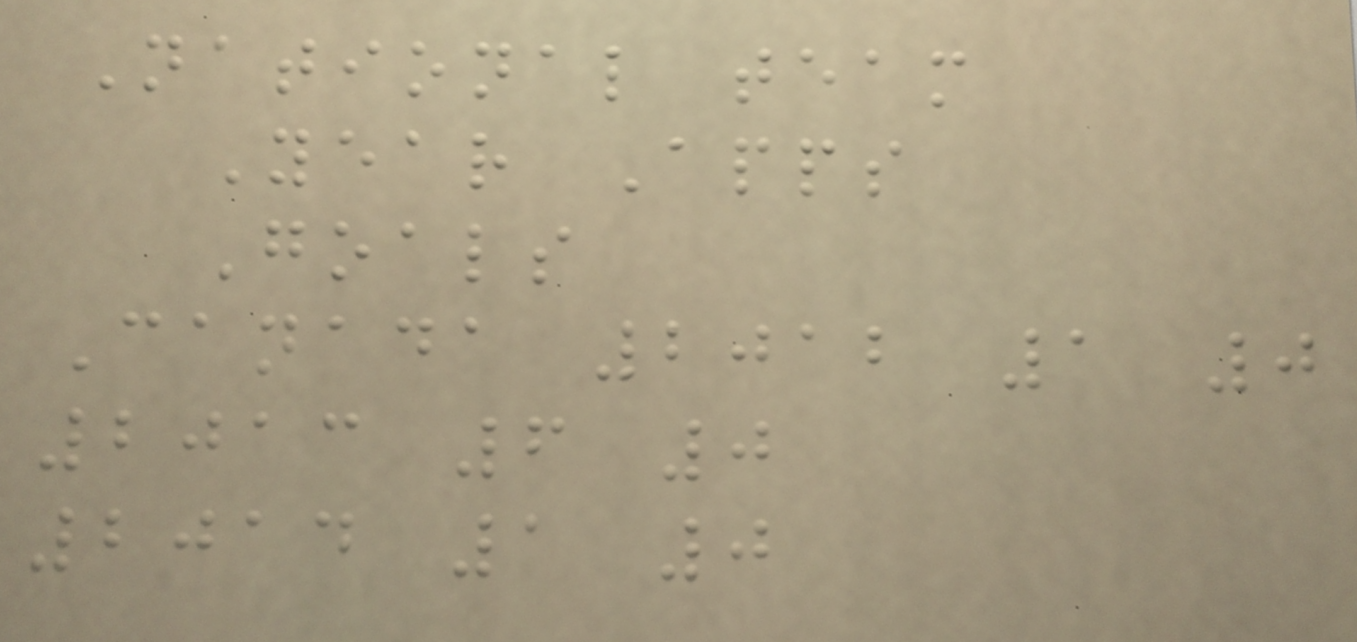National team
Year Apps
Goals
Canada 2012 1 0
2013 6 0
2014 1 0
